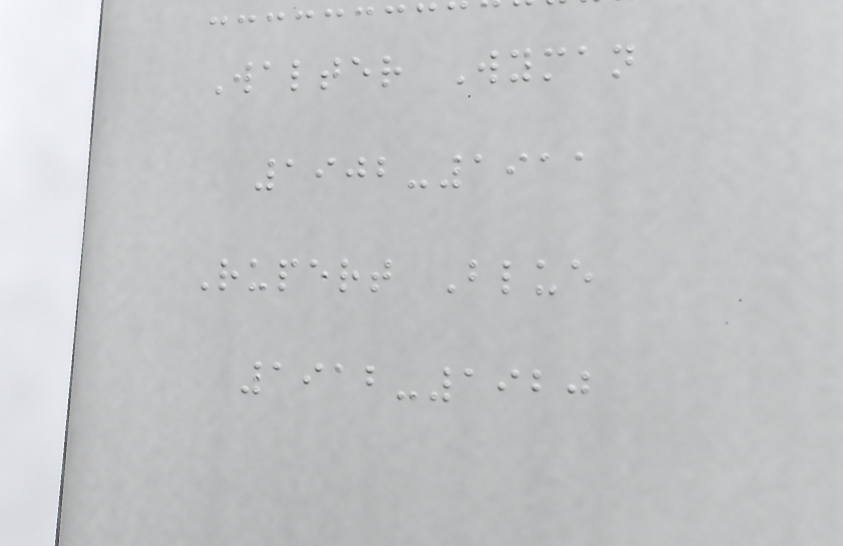Walter Wyman
1902-1911
Rupert Blue
1912-1920
